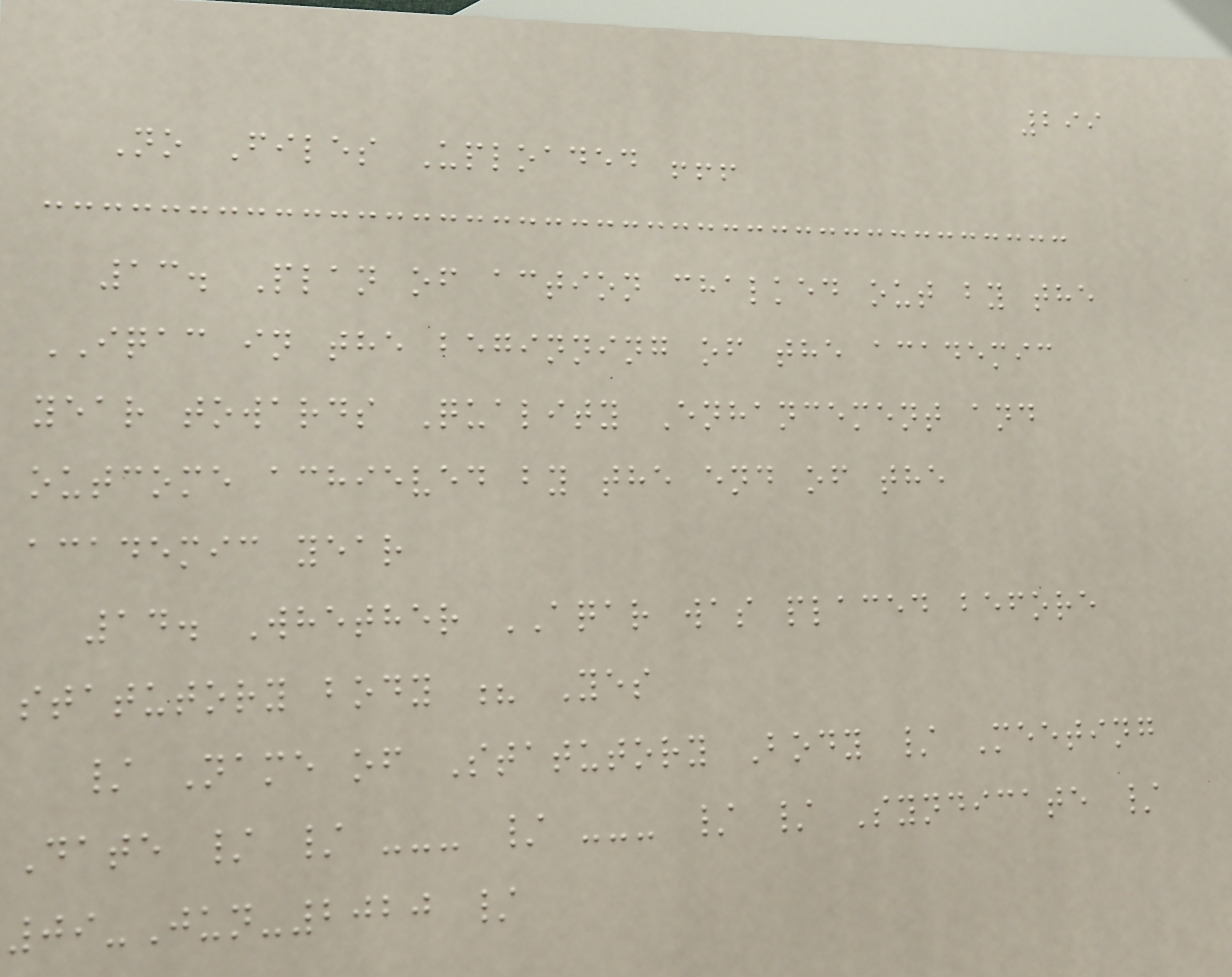299
No Files Uploaded !!!
13. Plan of action chalked out by the
IQAC in the beginning of the academic
year towards Quality Enhancement and
outcome achieved by the end of the
academic year
14. Whether AQAR was placed before
statutory body ? Yes
/ Name of Statutory Body / Meeting
Date / / --- / --- / / Syndicate /
09-Jun-2020 /
